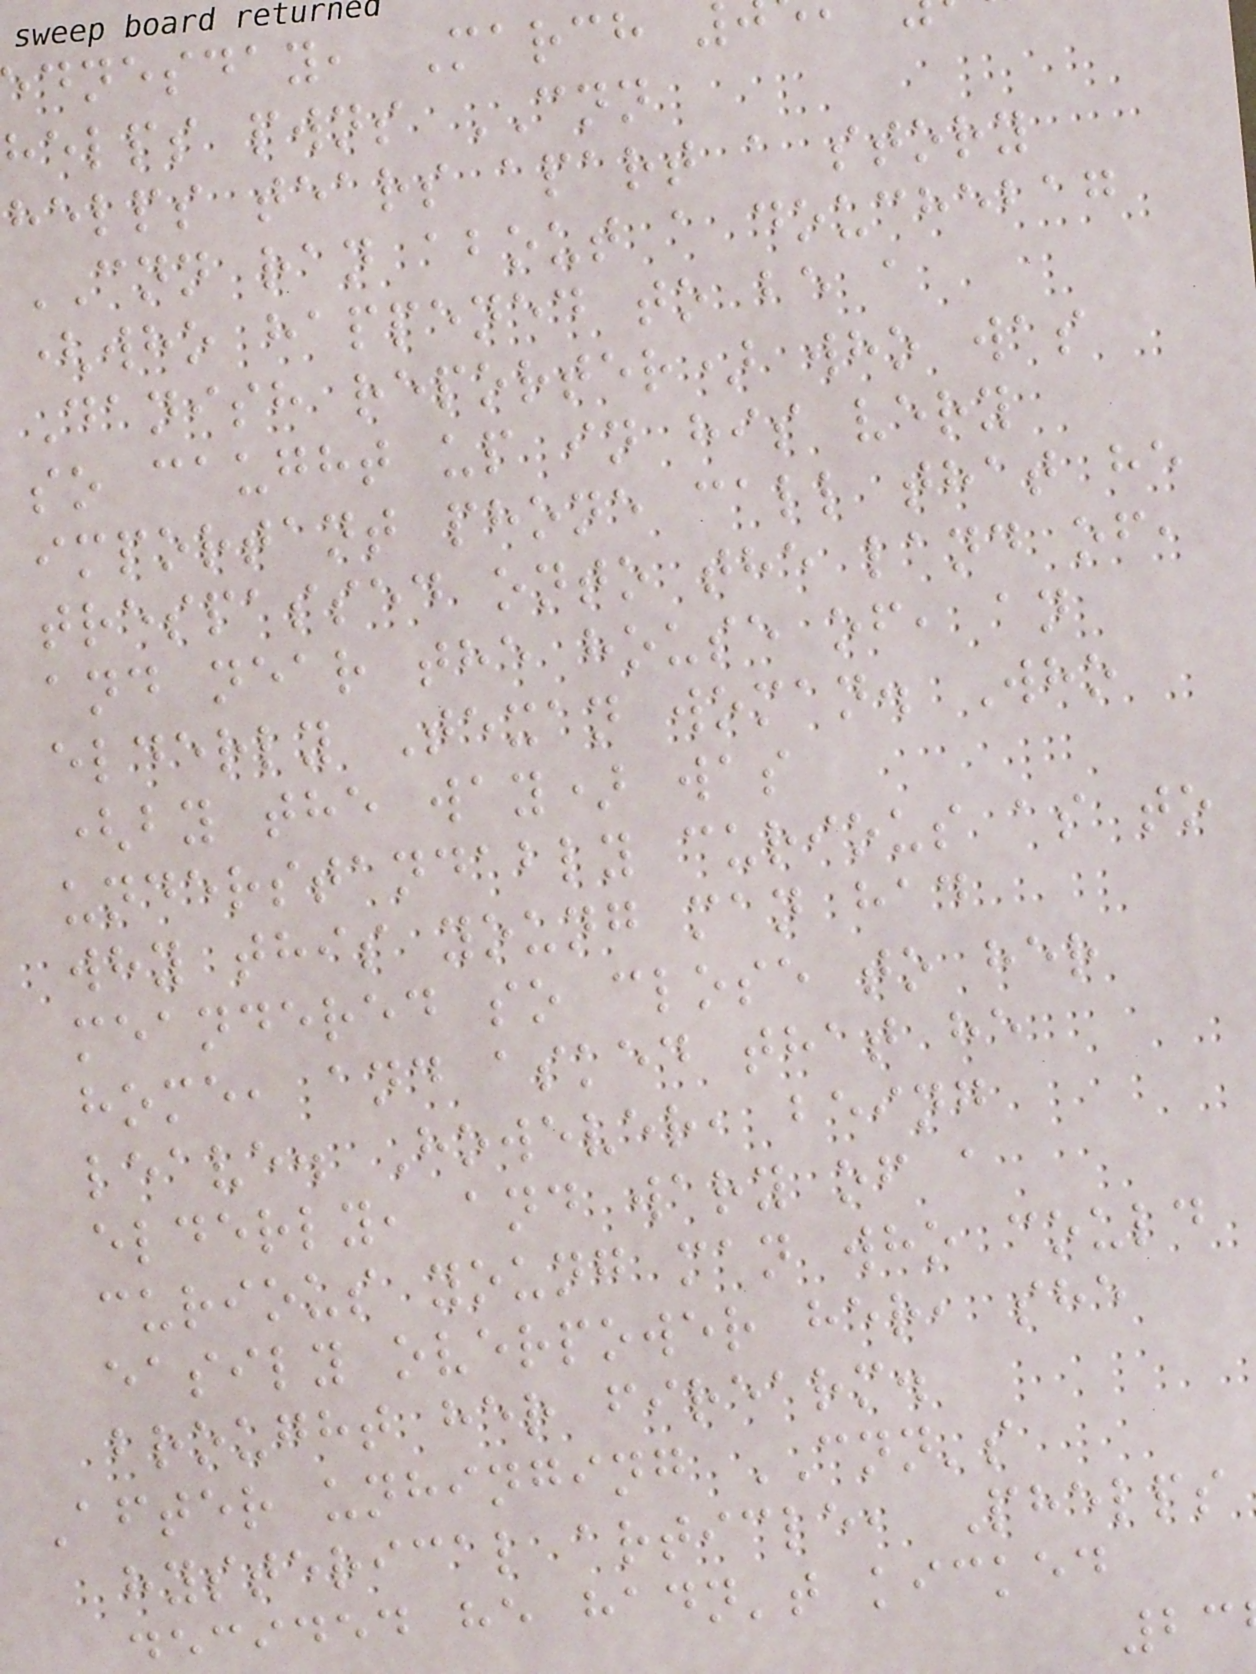dnesday, March
helps pwns CNN
helps tears apart a story
CNN ran about a douchebag
(who happened to be a
Danish reporter) who was
so caught up in his very
important phone call that he
trespassed onto the land of,
and near the house of, an
elderly Texan woman. Who
(by the way) was
understandably curious as to
why this young man had
meandered so close to her
home, and asked that he
leave. However, being
elderly, and wary of a
curious young man who could
easily overpower her, she
brought her firearm.
After unhinging CNN's
hysterical article, Phelps
cided he hadn't kicked
